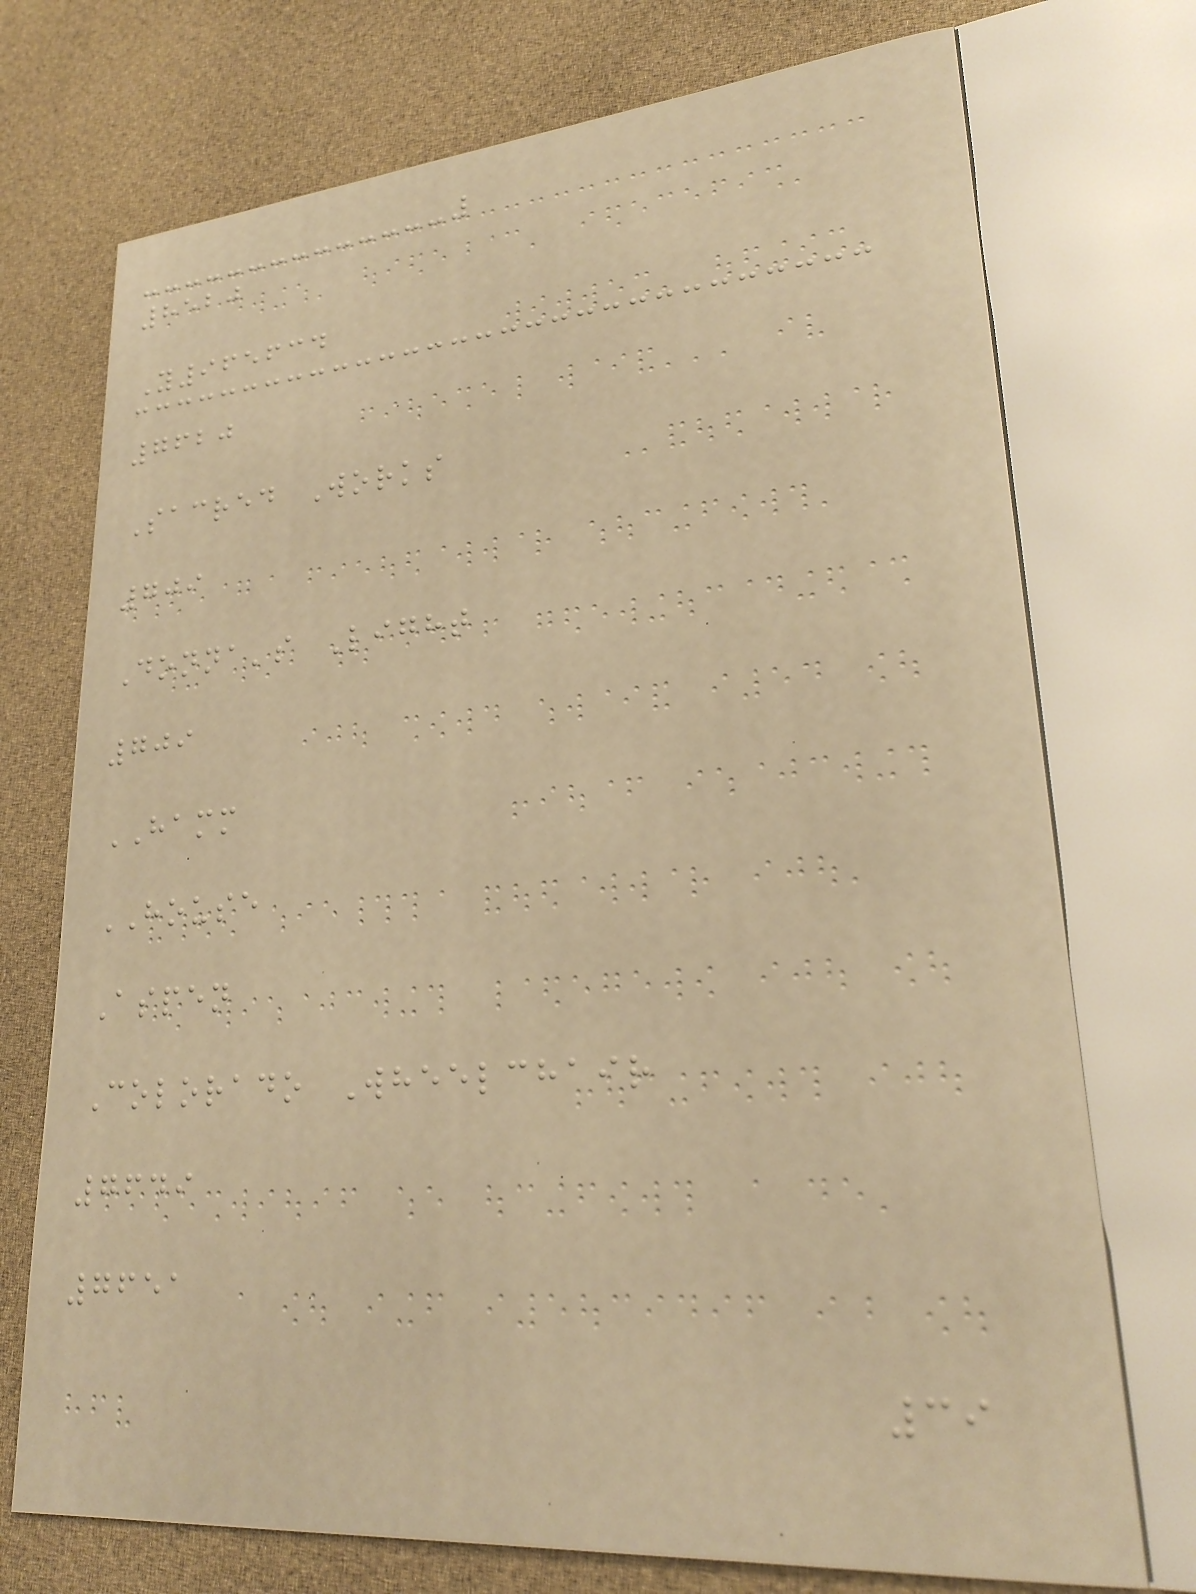8520
Y965634
7620
Sacred Works
709
Donna's Light
709
HAMM
HOUSE
Aspen
Colorado Wheelchair
7649
7651
39
